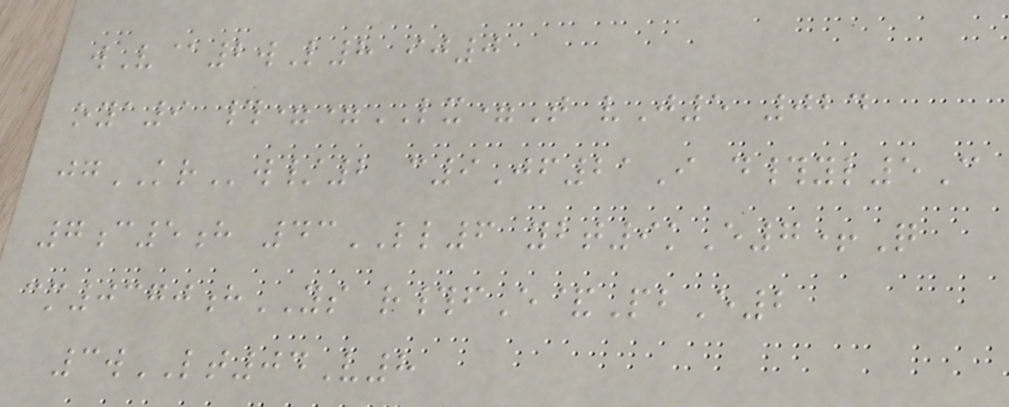wV@2wL8 ij0
oya9 #==LX=T vJ5 024
jgKRw/2 c9Jf21I d#yl5C
7c5h 43LL6 ybt9kE7+Q
cm0370hYS r#fE&PbE2
3wLT04V8
